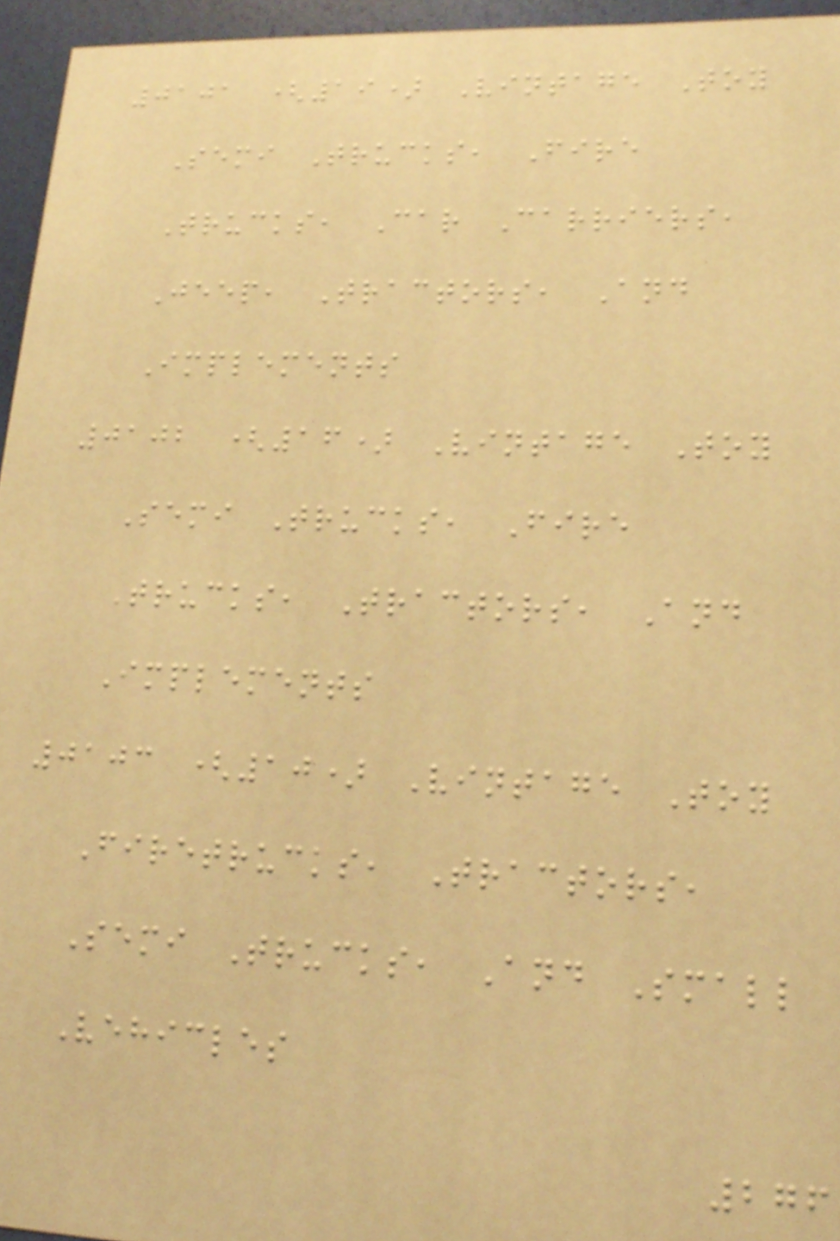0101 (19) Vintage Toy
Semi Trucks, Fire
Trucks, Car Carriers,
Jeep, Tractors, And
Implements
0102 (16) Vintage Toy
Semi Trucks, Fire
Trucks, Tractors, And
Implements
0103 (10) Vintage Toy
Firetrucks, Tractors,
Semi Trucks, And Small
Vehicles
276
